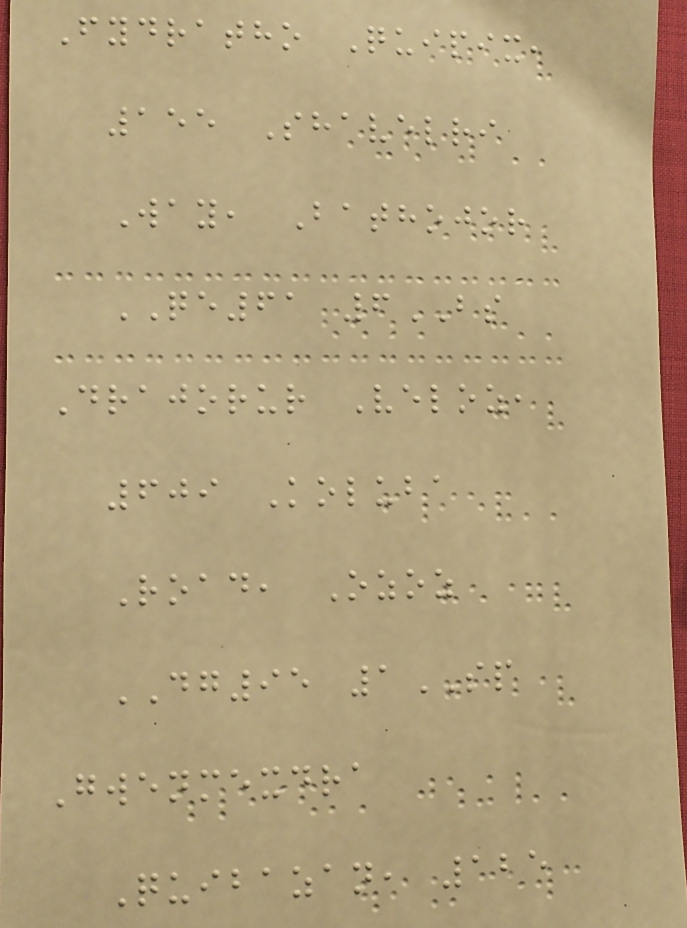Fydratho Quipix,
155 Shavelri
Way, Bathojor
QE61 6BS
Drajorur Veloz,
609 Koluba
Road, Ozoz
DG95 1SP
Gwenmexdra
Quibazan, 125
